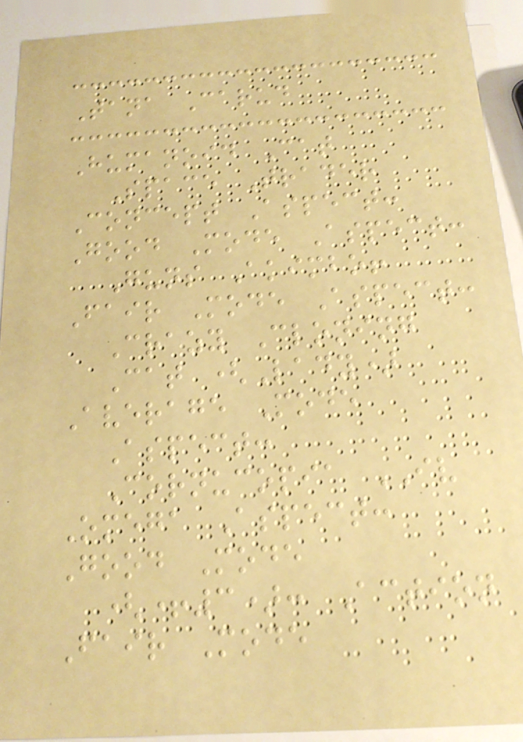Tana Carud
Humanoid Cat
Space Trader
Concept Aspect:
Good Mode Aspect:
Guns Akimbo!
Fair Mode Aspect:
Crazy Cloning
Cat (Lady)
Average Mode
Aspect:
Cornucopia IV
Omega Aspect:
Good Mode
(+3): Action
Fair Mode
